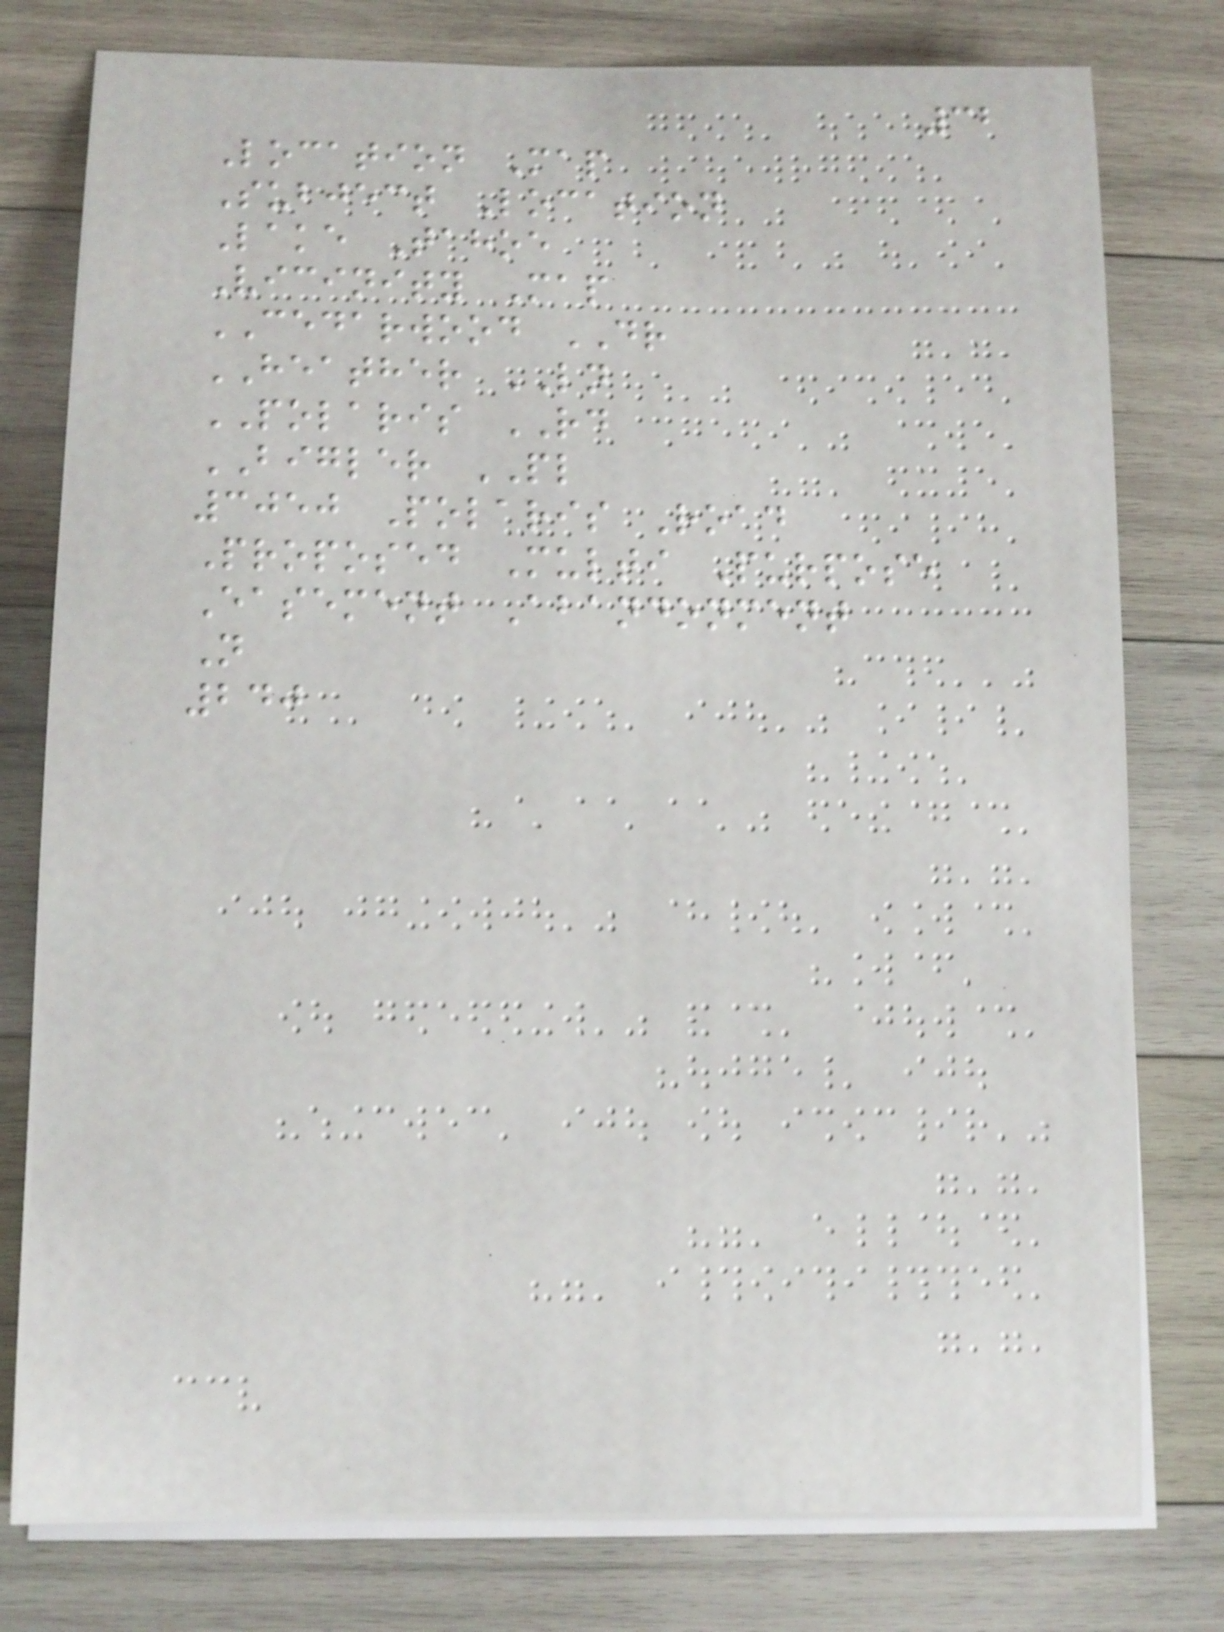32
Location Map
Subject Location
Lake Tahoe
Vicinity Map
CEDARWOOD DR
HEATHER LN
POLARIS RD
BIGLER PL
3050 Polaris Road
Proposed Multi Purpose
Easement Abandonment
N
240
